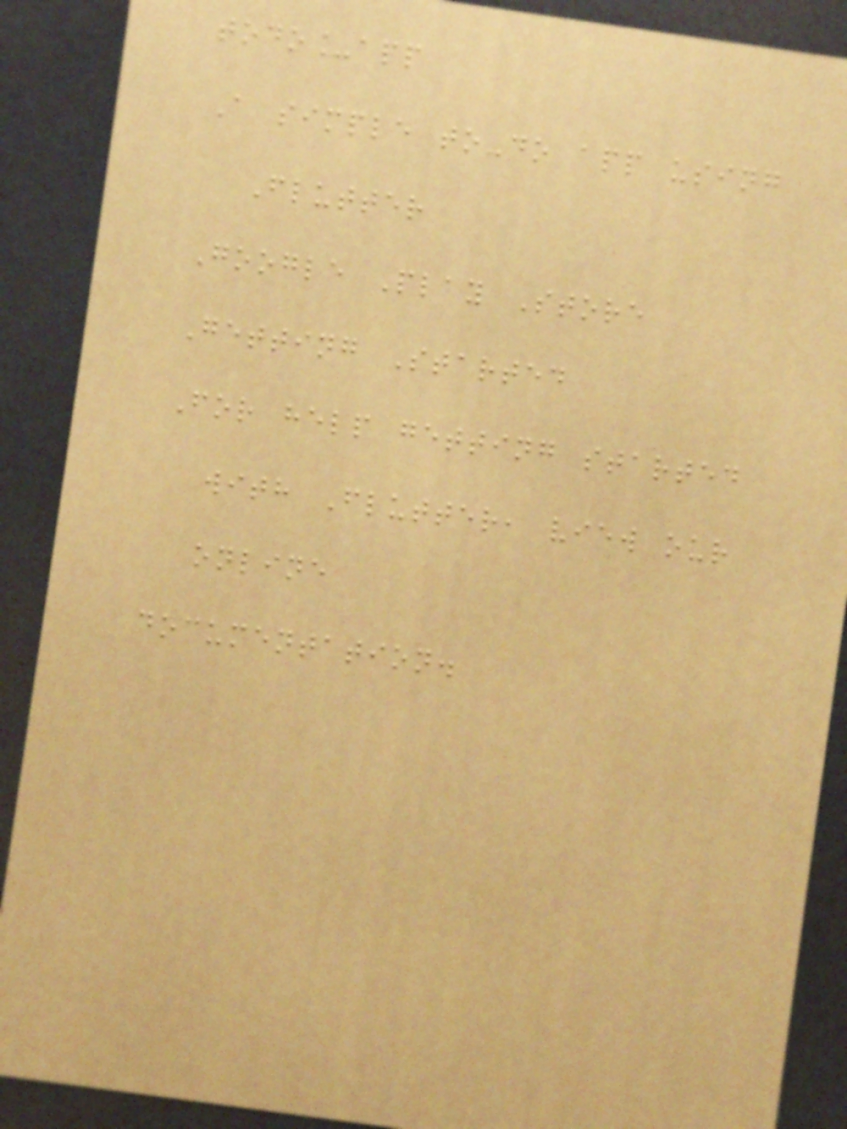todo_app
A simple to-do app using
Flutter
Google Play Store
Getting Started
For help getting started
with Flutter, view our
online
documentation.
